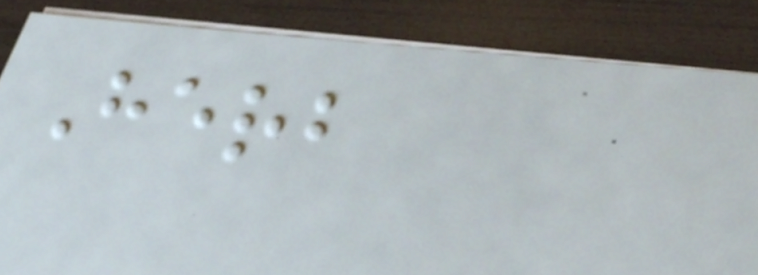Herb
